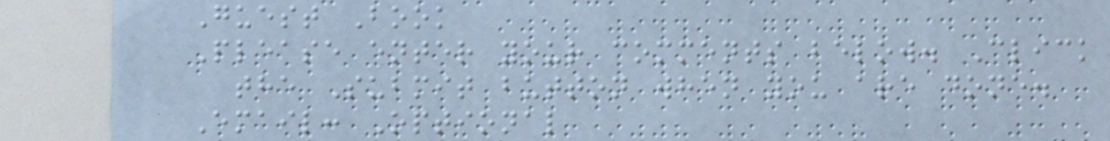Guest Book
Please enter your comments below. Click
the Submit button when you are done.
Email: Optional
